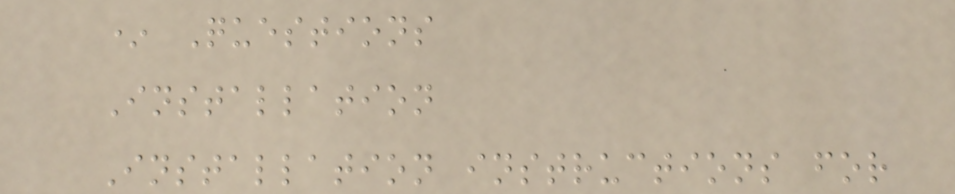* Questions
Installation
Installation instructions for
